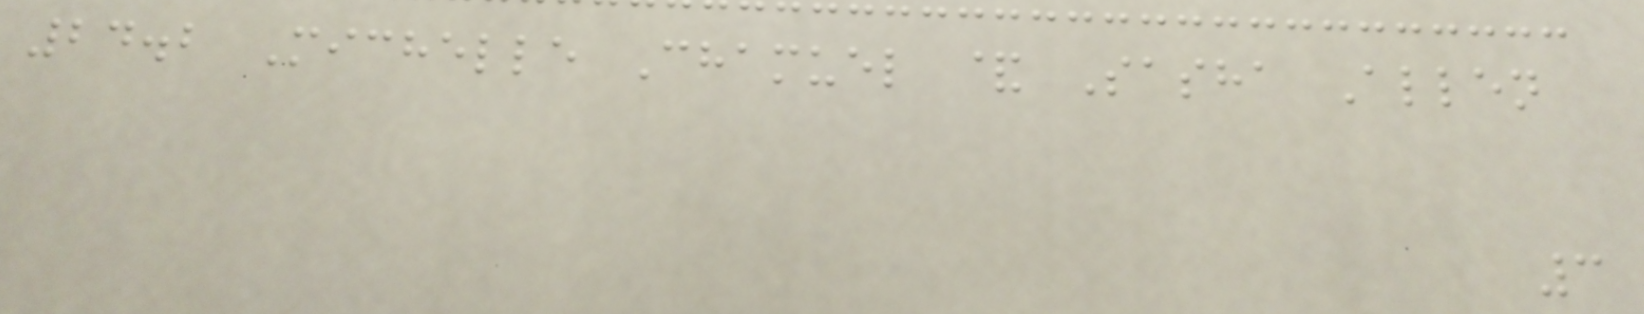24.2 Michelle Chamuel & Sasha Allen
3
